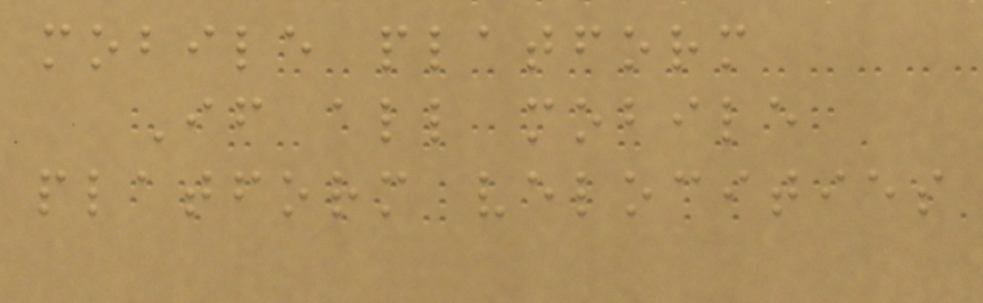mobile platform
If all mobile
platform velocities
